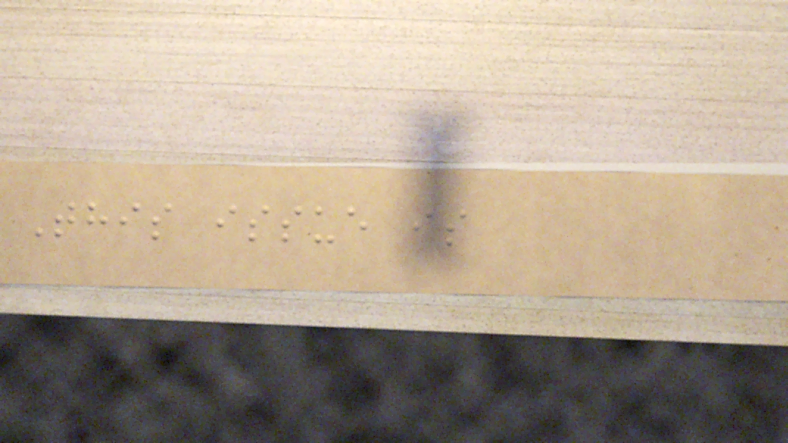This issue is
